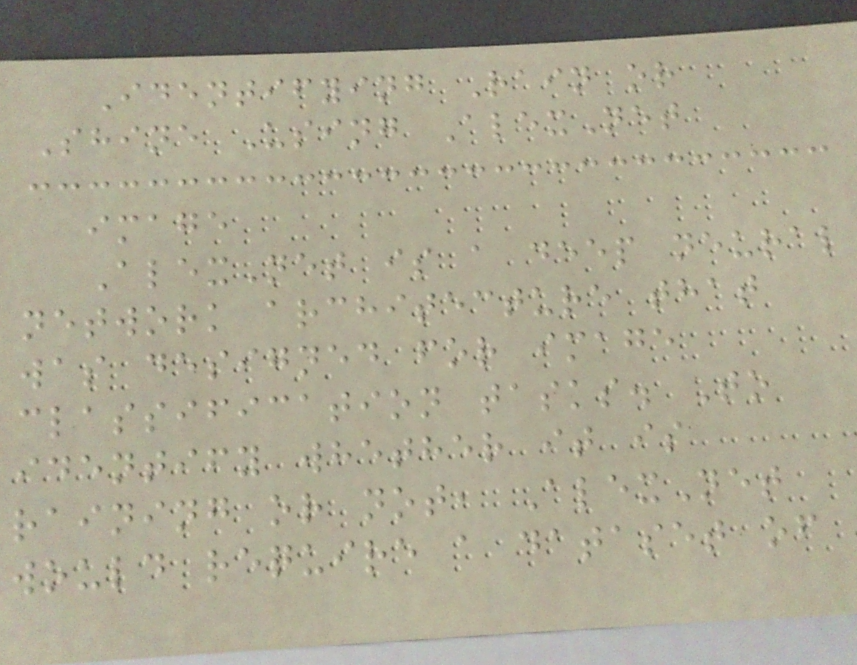Identifying Rain or
Shine Using AlexNet
image
AlexNet is a deep neural
network architecture that
was designed for image
classification tasks. To
identify whether it is
raining or not, AlexNet
would require a dataset of
